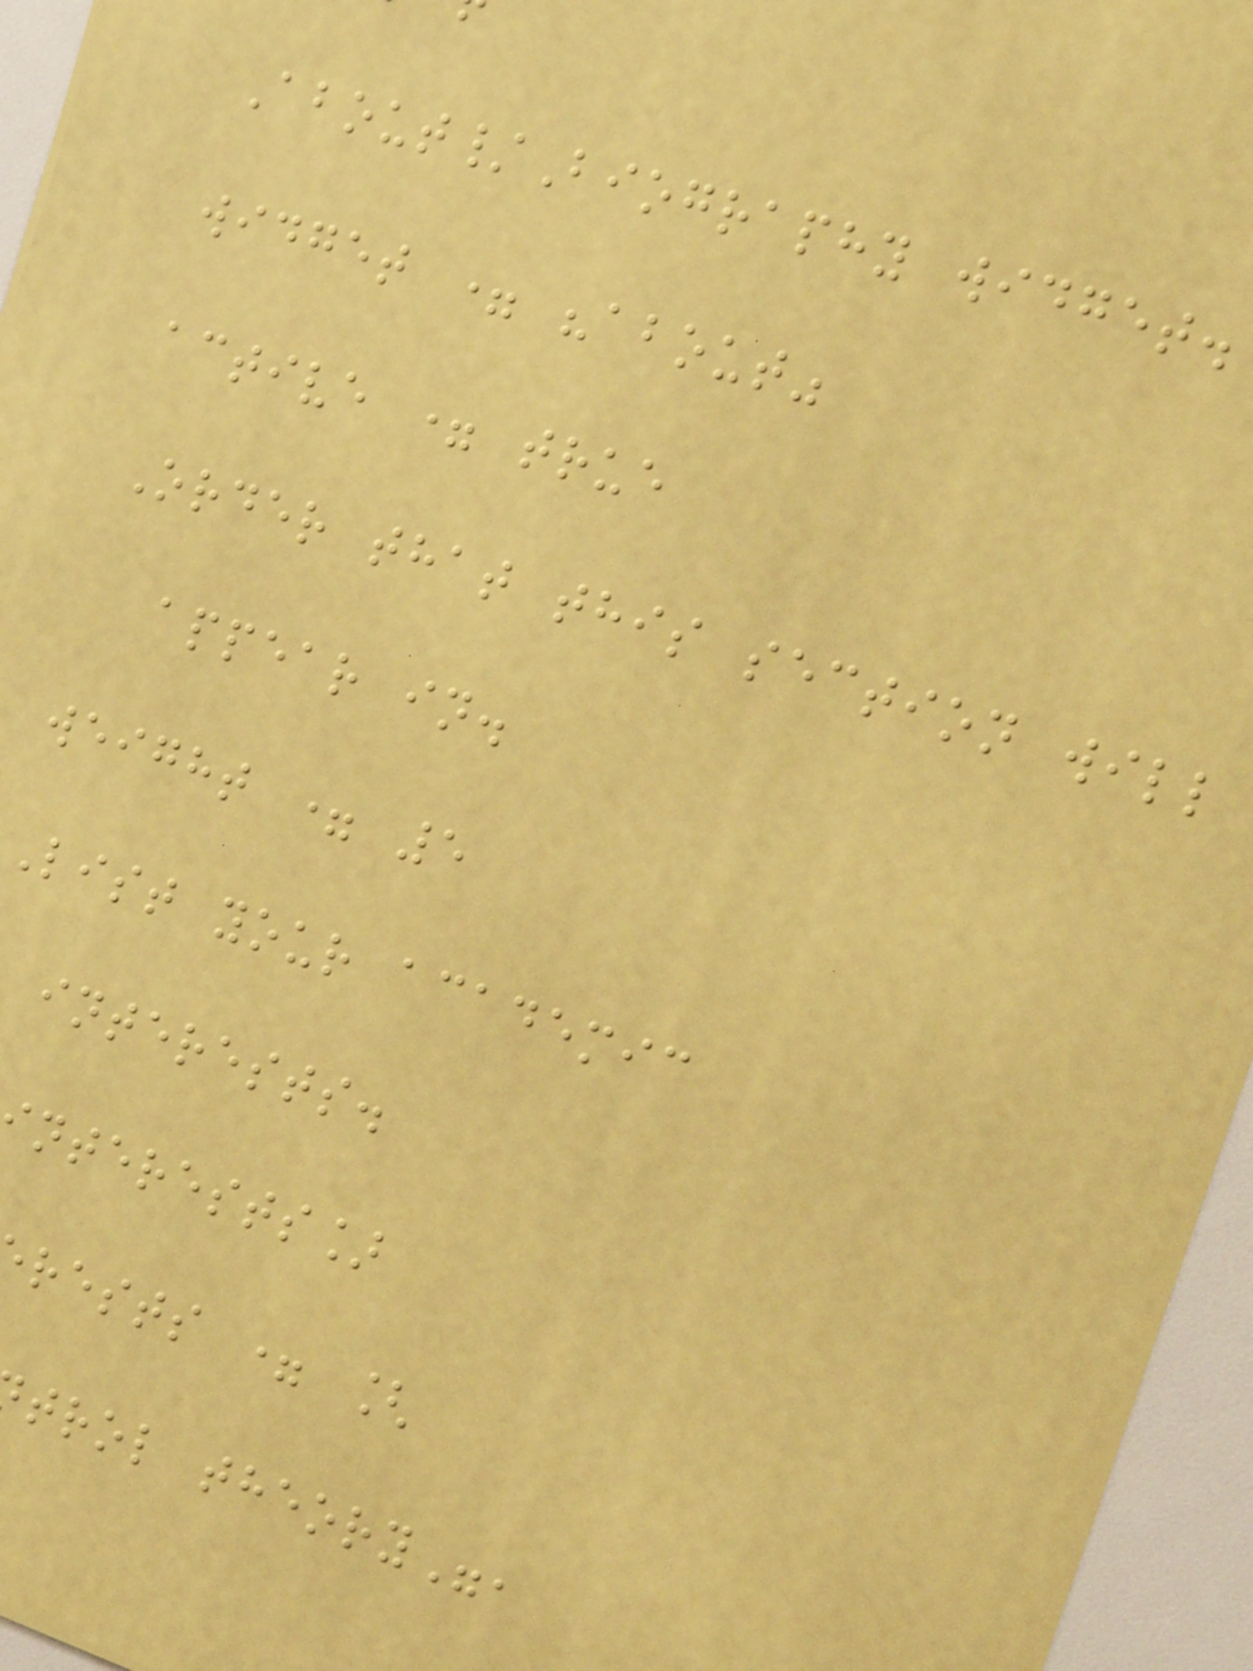About/Biography widget.
widget = "about"
active = true
Order that this section will
appear in.
weight = 5
List your academic
interests.
nterests]
rests = [
trol theory",
